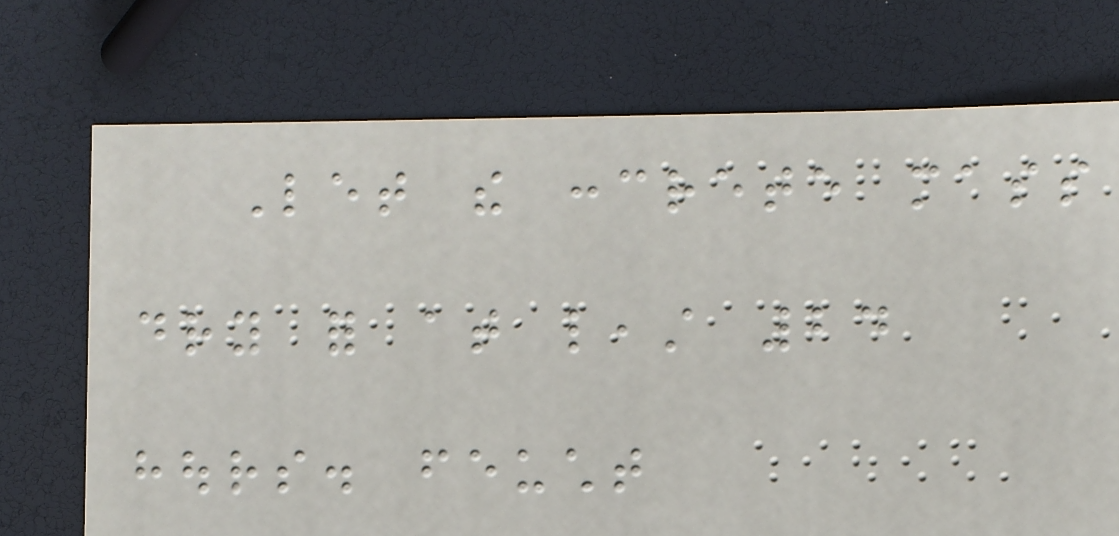Let the concrete mass
dry for at least 24
hours. feucht
